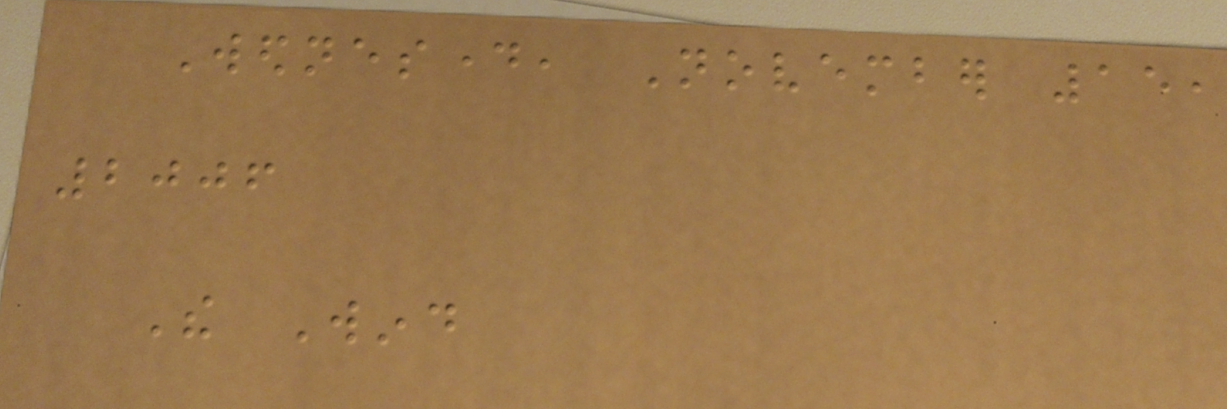Wednesday, November 15,
2006
The Wind
